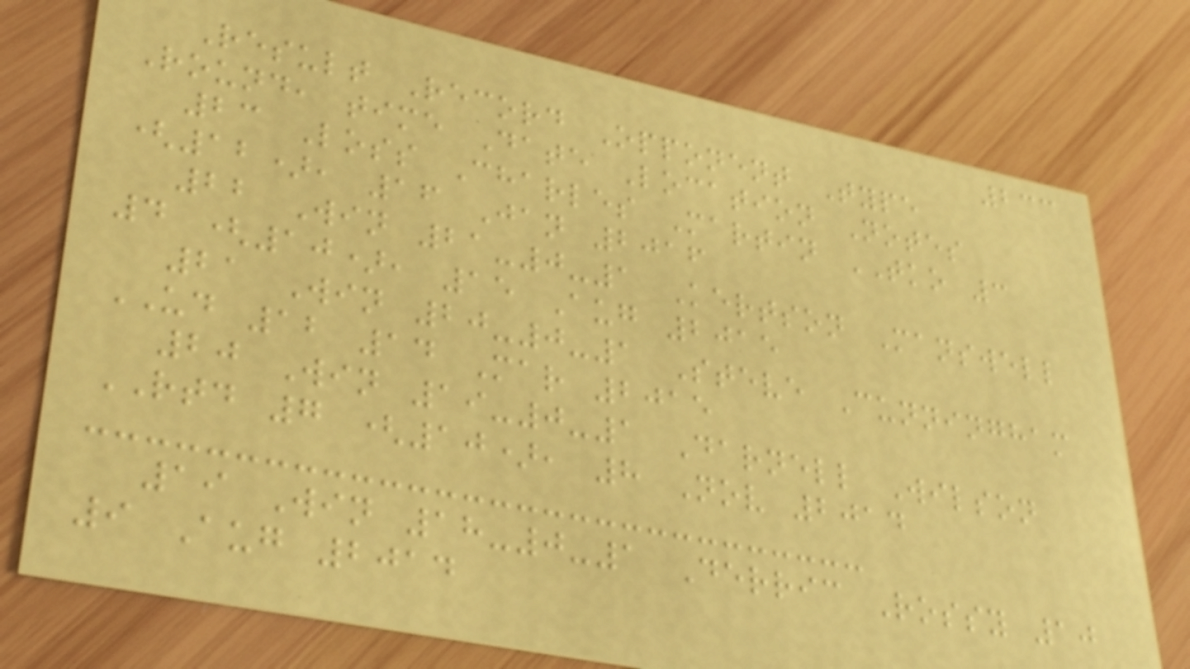233
Result Record Opponent Type
Round, time Date Location Notes
23 Loss Charles Martin TKO 3
(12), 16 Jan 2016
22 Win 21-0-1 Kertson Manswell
4 (10), 15 Aug 2015
21 Win 20-0-1 Steve Cunningham
UD 12 14 Mar 2015
20 Win 19-0-1 Darnell Wilson
RTD 7 (10), 8 Nov 2014
19 Win 18-0-1 Derric Rossy 10
9 Aug 2014
